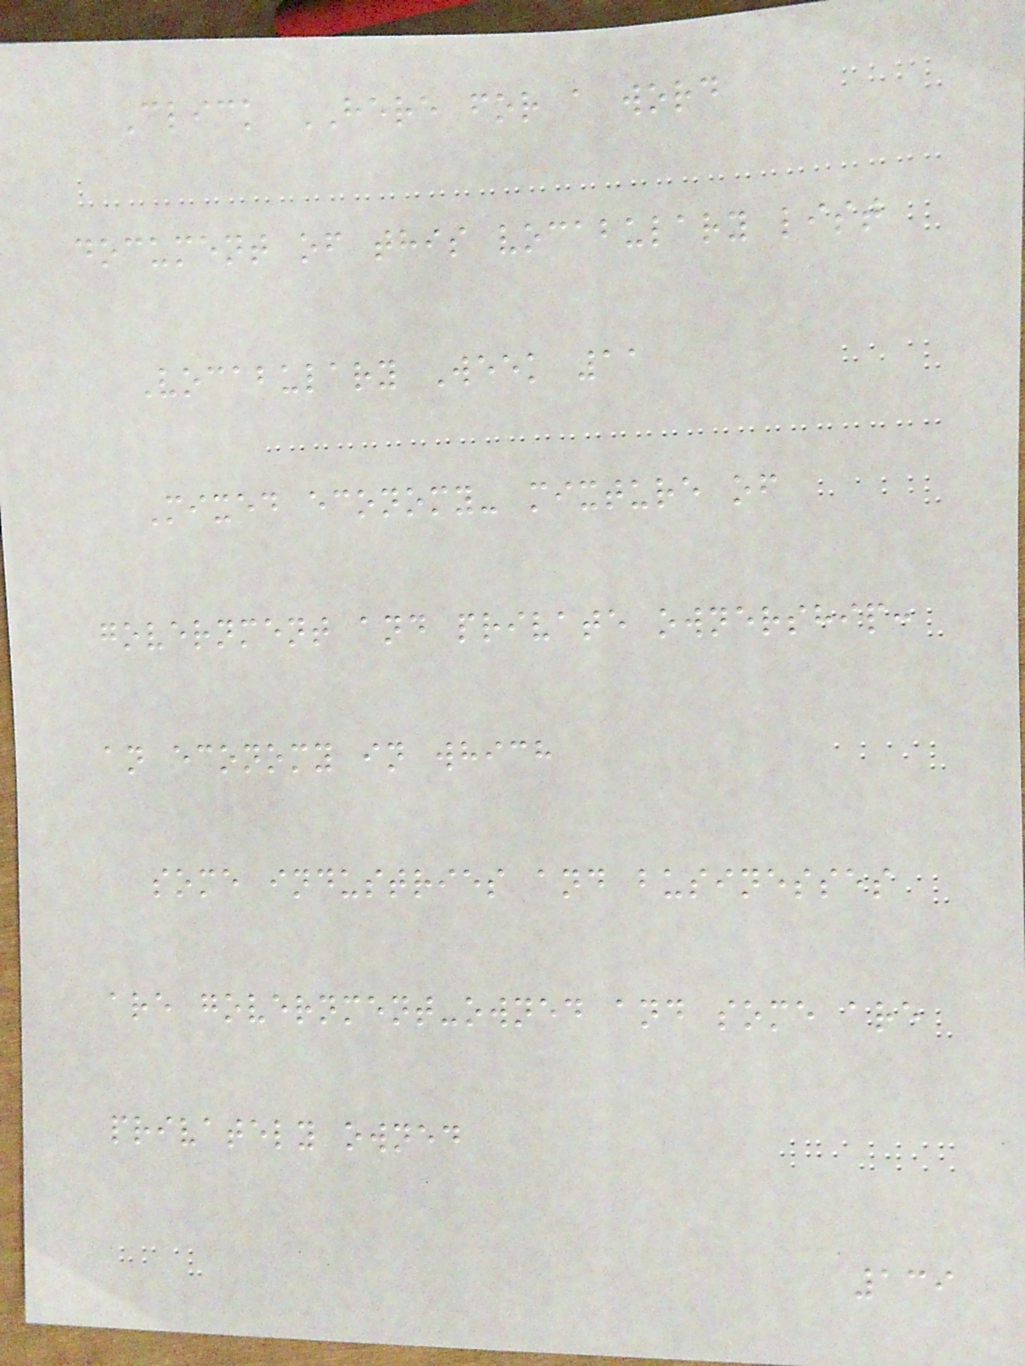Click HERE for a word
document of this vocabulary list
Vocabulary Week 11
Mixed economy- mixture of
government and private ownership:
an economy in which
some industries and businesses
are government-owned and some are
privately owned
139
